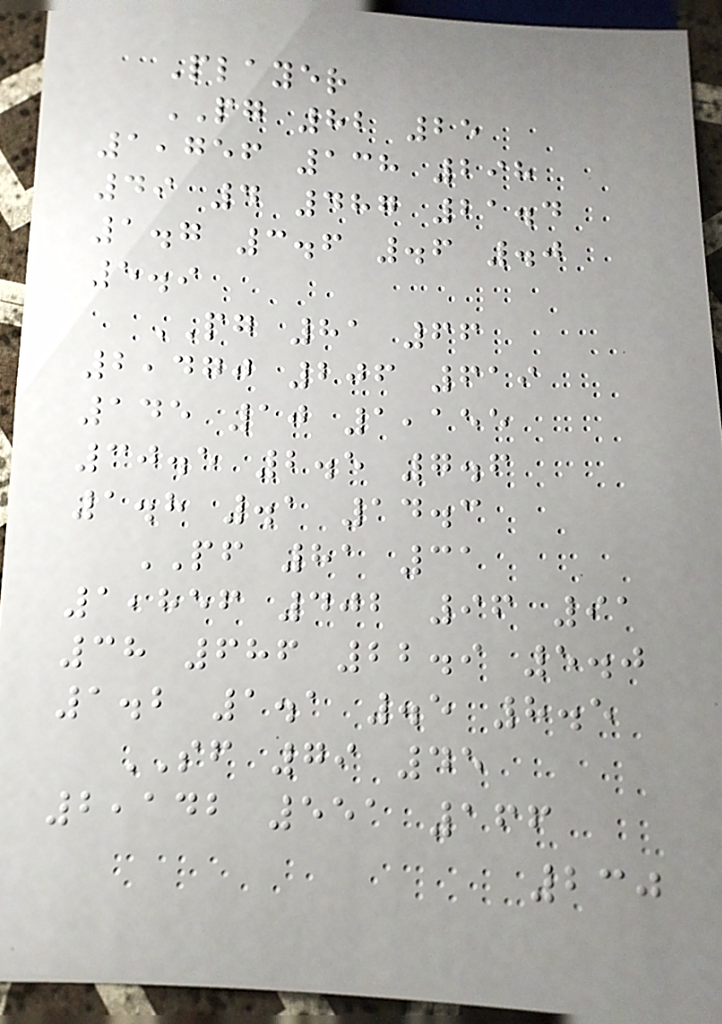Player
PG 82 25
1,756 138 298
49 4 487 21.4
1.7 3.6 .6 .0
5.9
PG 81 66
2,470 206 619
145 10 1,155
30.5 2.5 7.6
1.8 .1 14.3
PF 81 31
1,856 402 96 91
38 686 22.9 5.0
1.2 1.1 .5 8.5
SF 79 45
2,142 551 166
230
